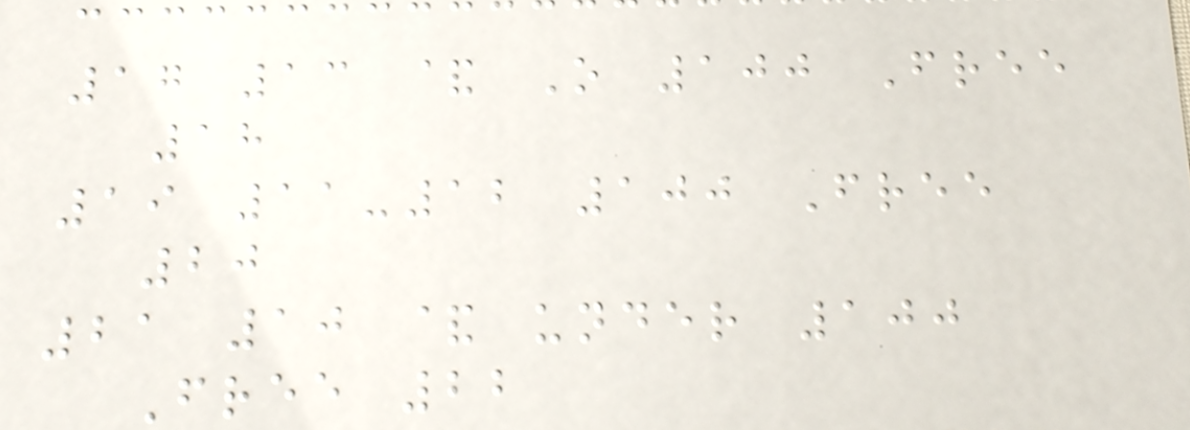17 13 & O 100 Free
18
19 11-12 100 Free
20
21 10 & under 100
Free 22
